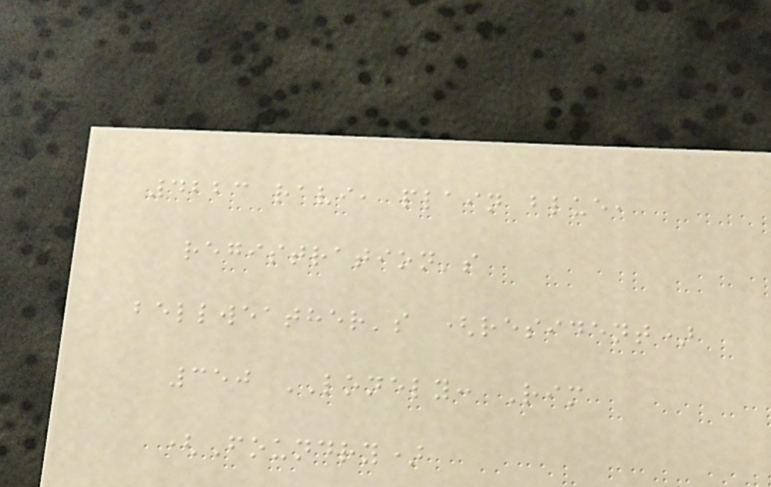4223 ravi, plain blue,
registration's
bellweather's (resident)
350 LONELY: Rim
(Foundry)
